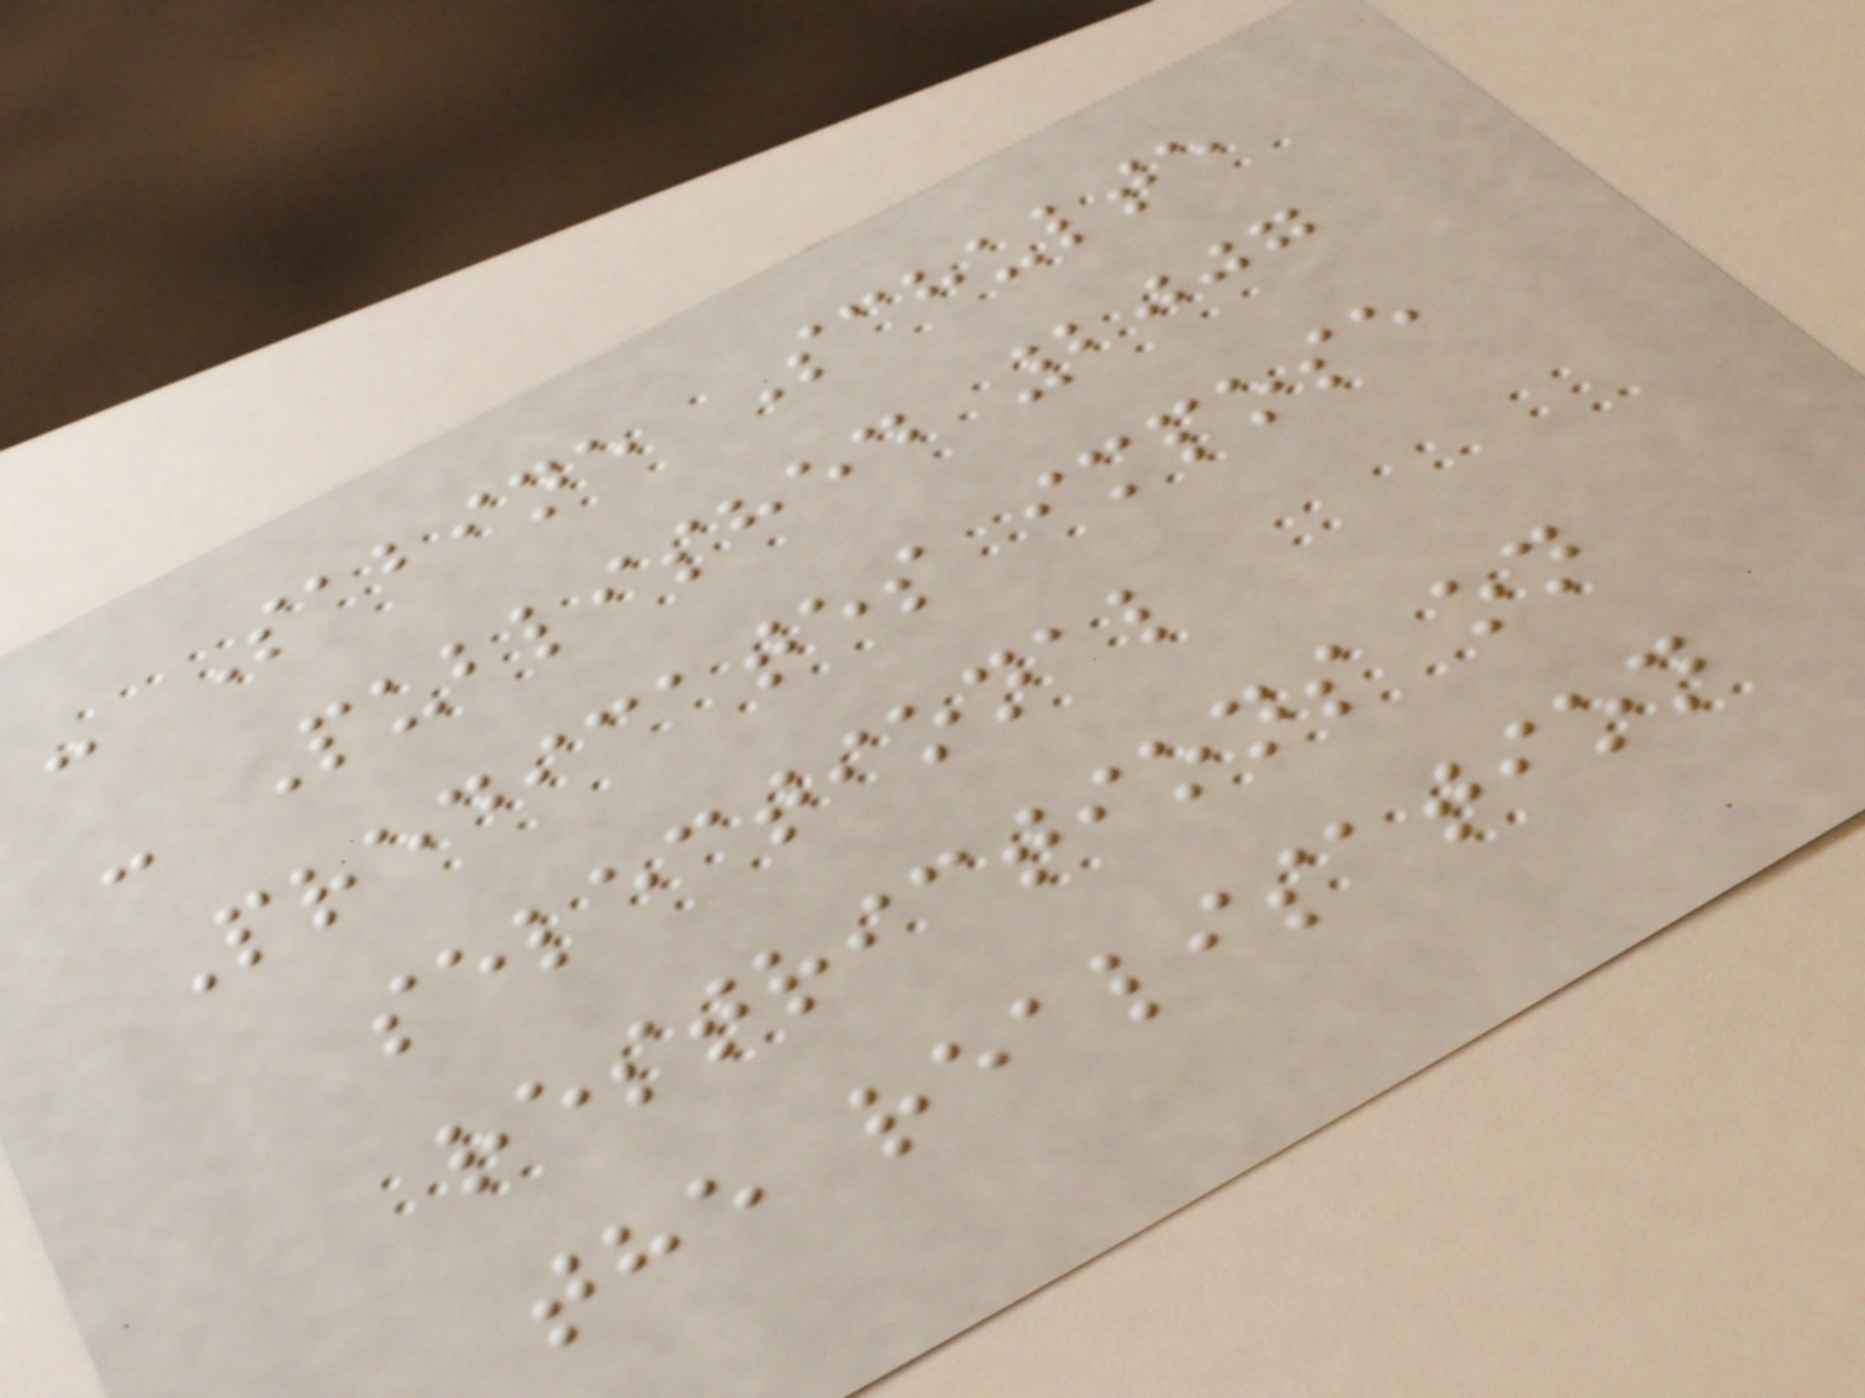- Sabine Schulte
- Published 2007
Predicates impose
selectional
restrictions on
the realisation
